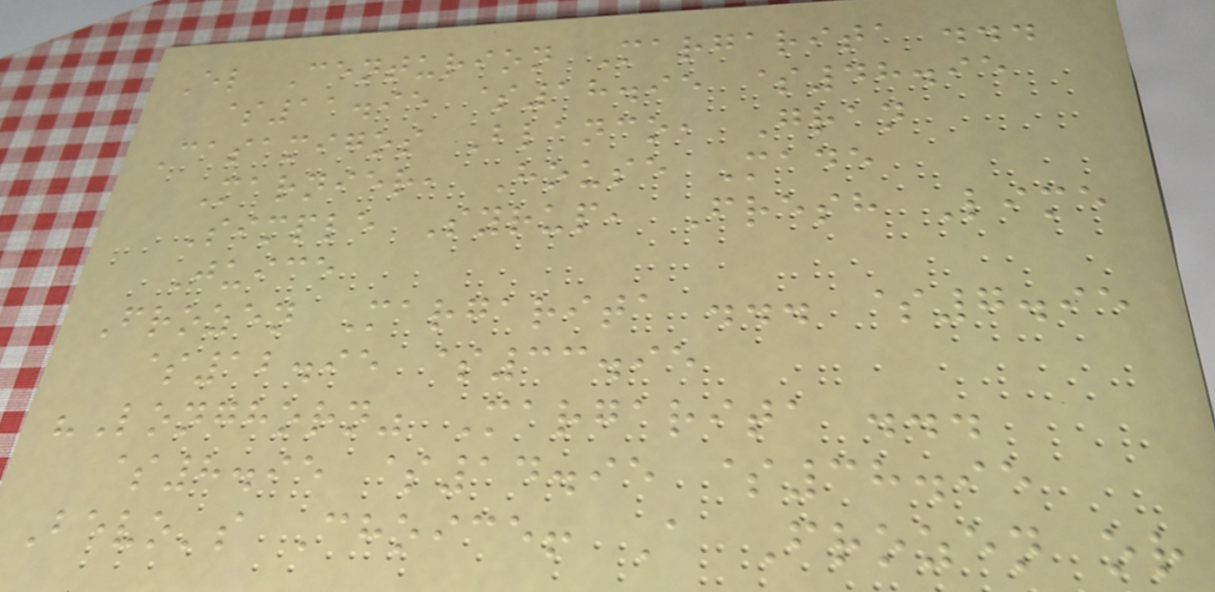El Centurion Margarita ...
$11.95 $18.95 $48.95
Casamigos Blanco, Gran
Marnier, House Made
Simple Syrup, Fresh Lime
Juice
Frozen Margarita ... $7.95
$12.95 $33.95
"Longhorn" Margarita ...
$8.95 $14.95 $38.95
Bevo's Choice! A Frozen or
